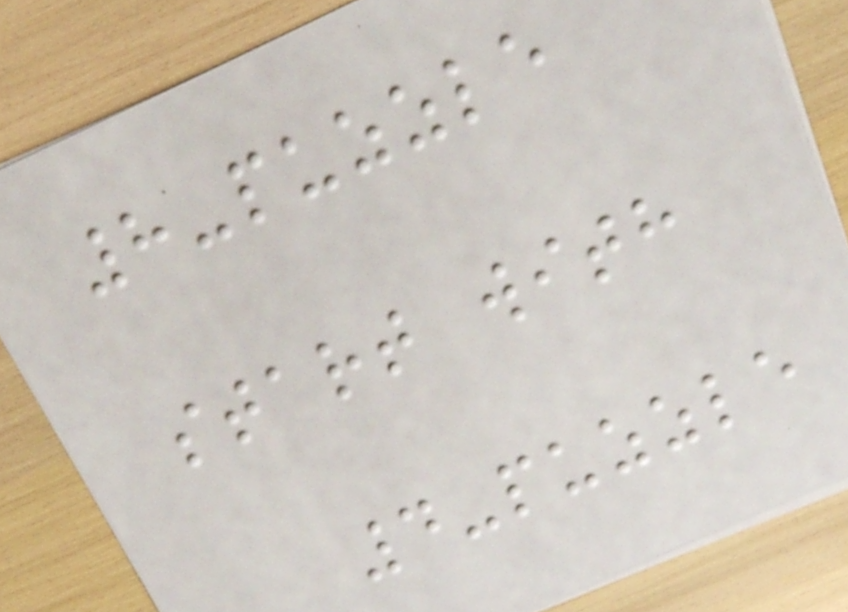8-puzzle
start with
4-puzzle
